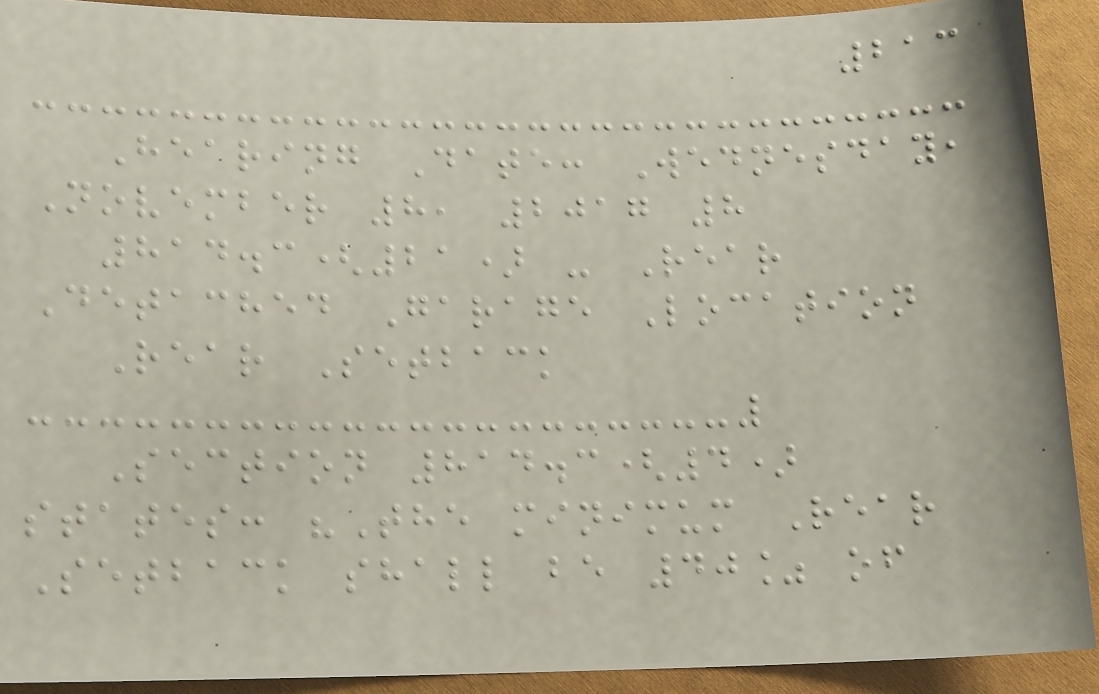213
Hearing Date: Wednesday,
November 8, 2017 8
814.3(21) - Rear
Detached Garage Location
Rear Setback
Section 814.3(4)
states: "The minimum Rear
Setback shall be 40% of
